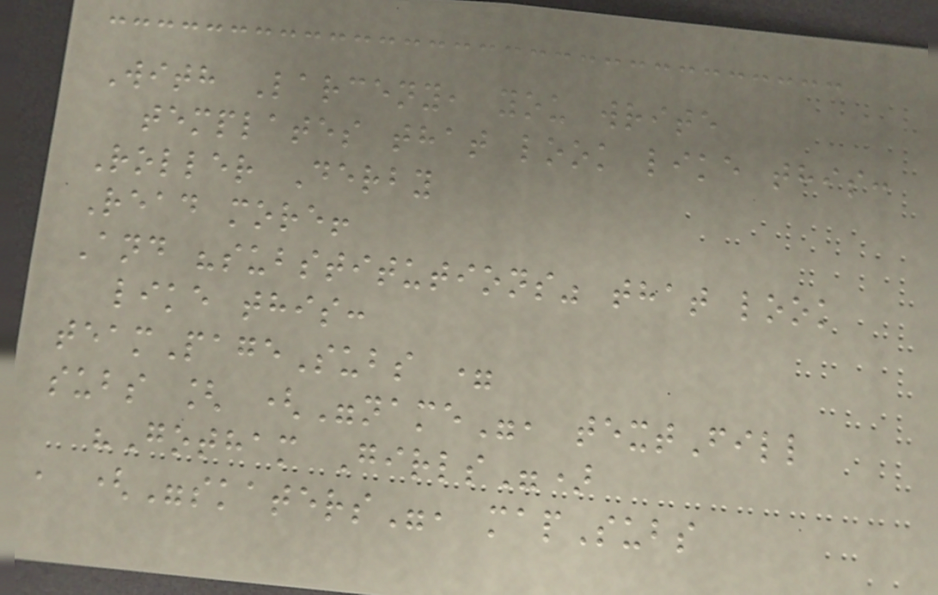With Larceny, you write
templates that look like this:
Roller Derby
Read more!
And "substitutions" that look
like this:
teamPageSubs =
subs [ ("name", textFill
"Gotham Girls")
, ("skaters", mapSubs
